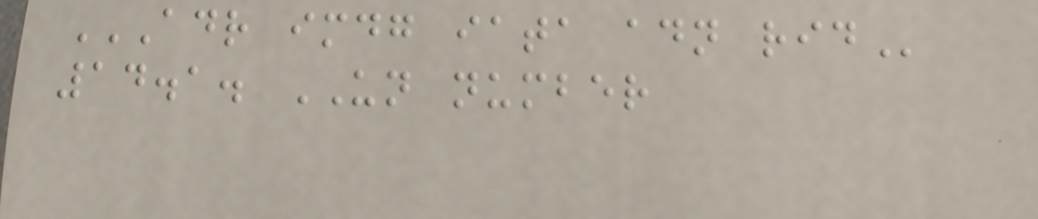ADR IMDG IATA ADN RID
14.1. UN number
